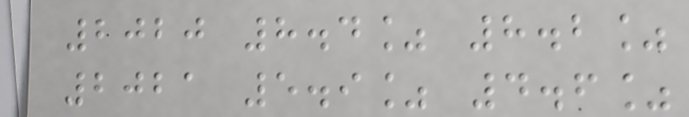2020 8.4% 8.2%
2021 5.9% 4.6%
